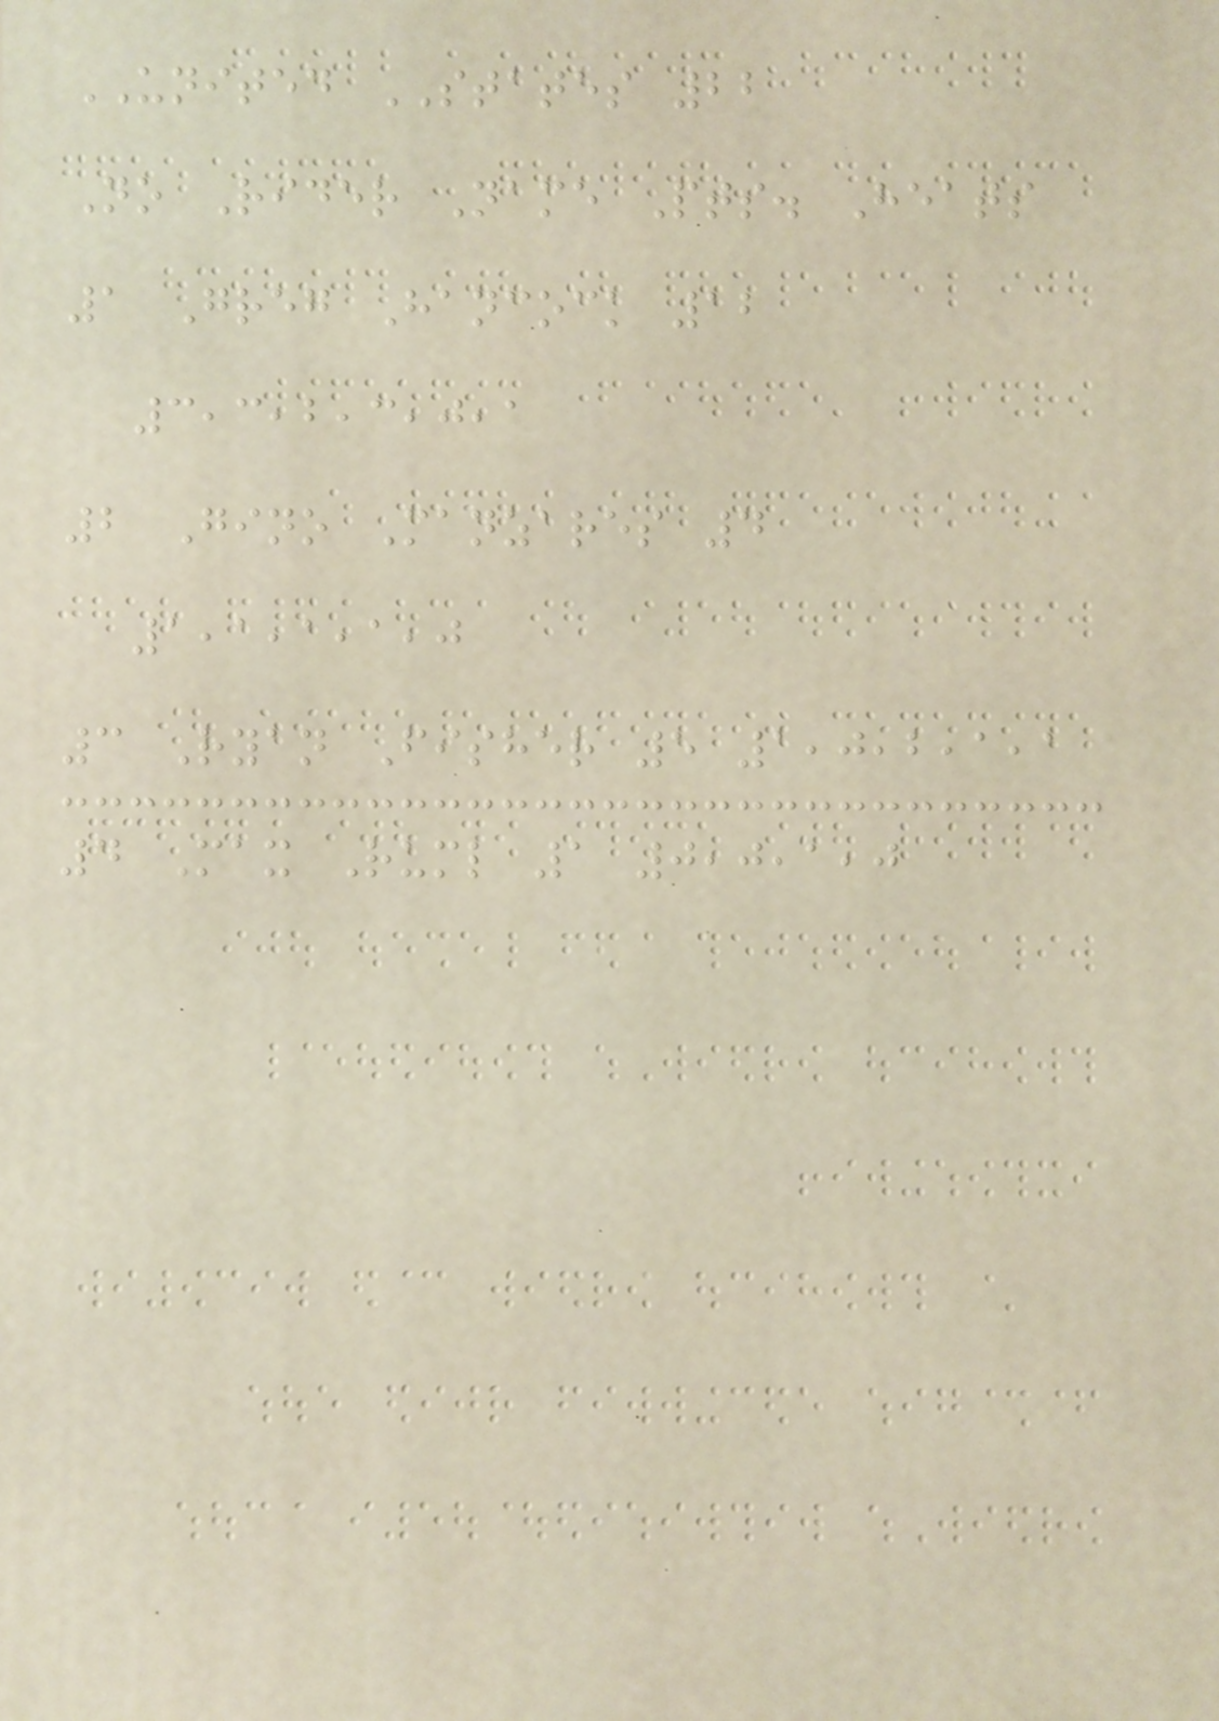UNITED STATES 22
No Rider Name Pts. Heats
1 Greg Hancock 12
3,3,2,3,0,1
2 Gino Manzares 4
1,1,1,1,0
3 Ryan Fisher 5 1,0,2,1,1
4 Max Ruml 1 0,0,1,0
